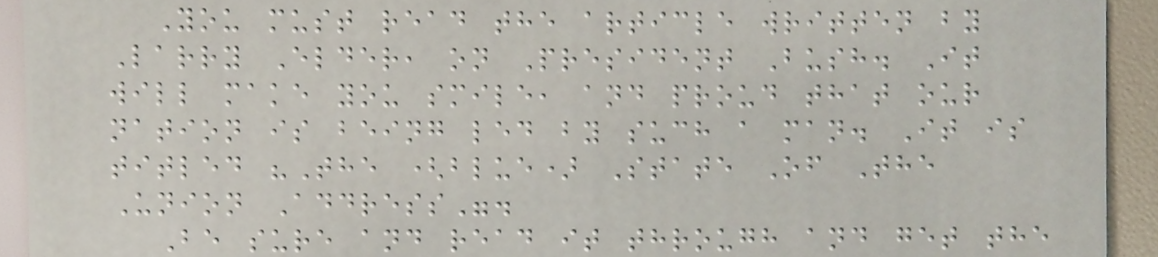You must read the article written by
Larry Elder, on President Bush. It
will make you smile, and proud that our
nation is being led by such a man. It is
titled "The (blue) State Of The
Union Address".
Be sure and read it through and get the
